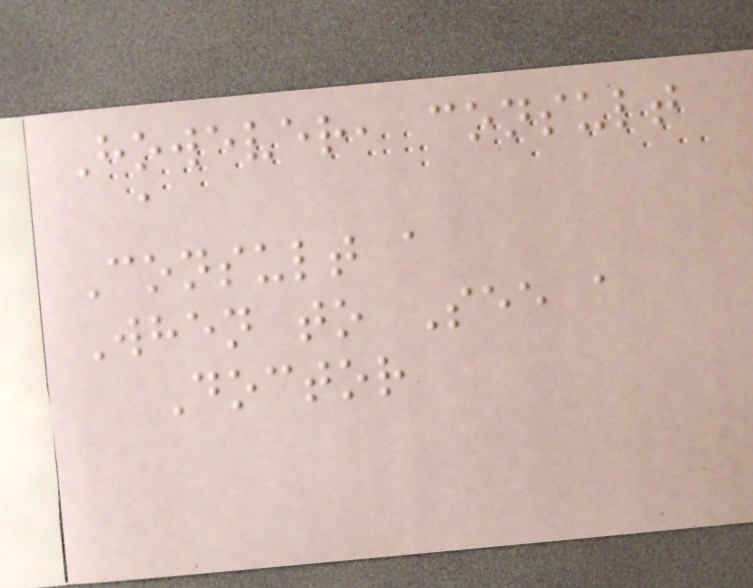However, consult
a
Consult a
When to See a
Doctor
